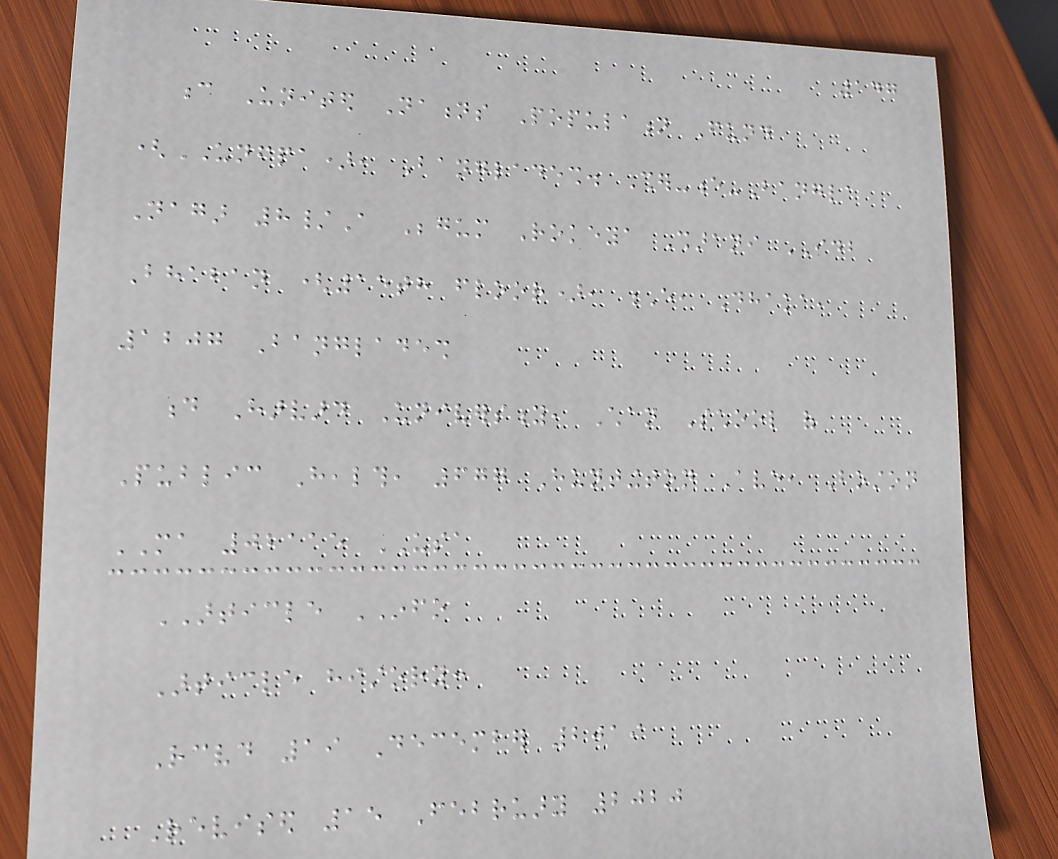147
c United Nations Population Fund
(UNFPA), Bangladesh. Sher-e-Bangla
Nagar 8/A Begum Rokeya Sharani IDB
Bhaban (15th floor), E, Dhaka,
1207 Bangladesh
d Harvard University, Chan School of
Public Health, 677 Huntington Ave, Boston
MA 02115 USA
ARTICLE INFO
Article history:
Received 19 December 2019
Revised 15 February 2020
